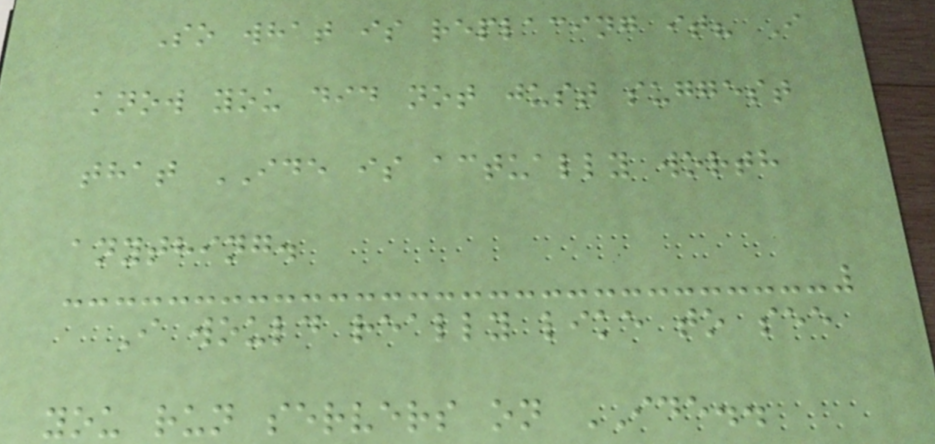So what is replacing it? I
know you did not just suggest
that IDE is actually worth
anything.
I would really like to see
you run servers on IDE..
